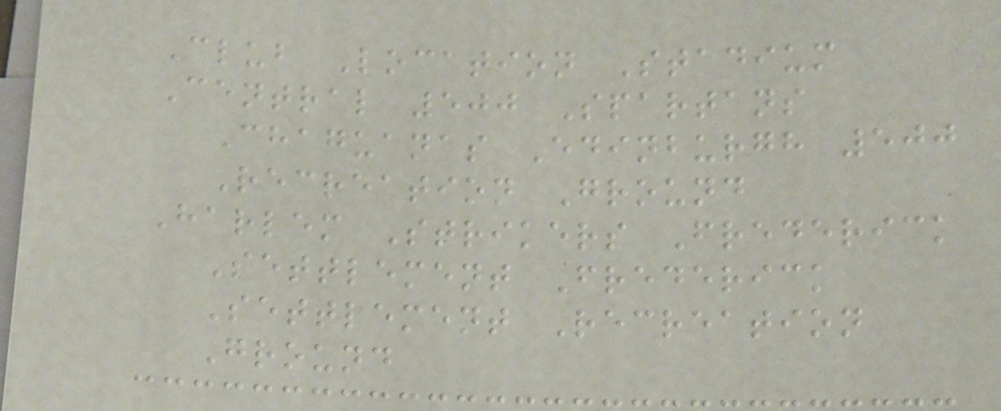Club Location Stadium
Central 500 Spartans
Chaguanas Edinburgh 500
Recreation Ground
Harlem Strikers Frederick
Settlement Frederick
Settlement Recreation
Ground
